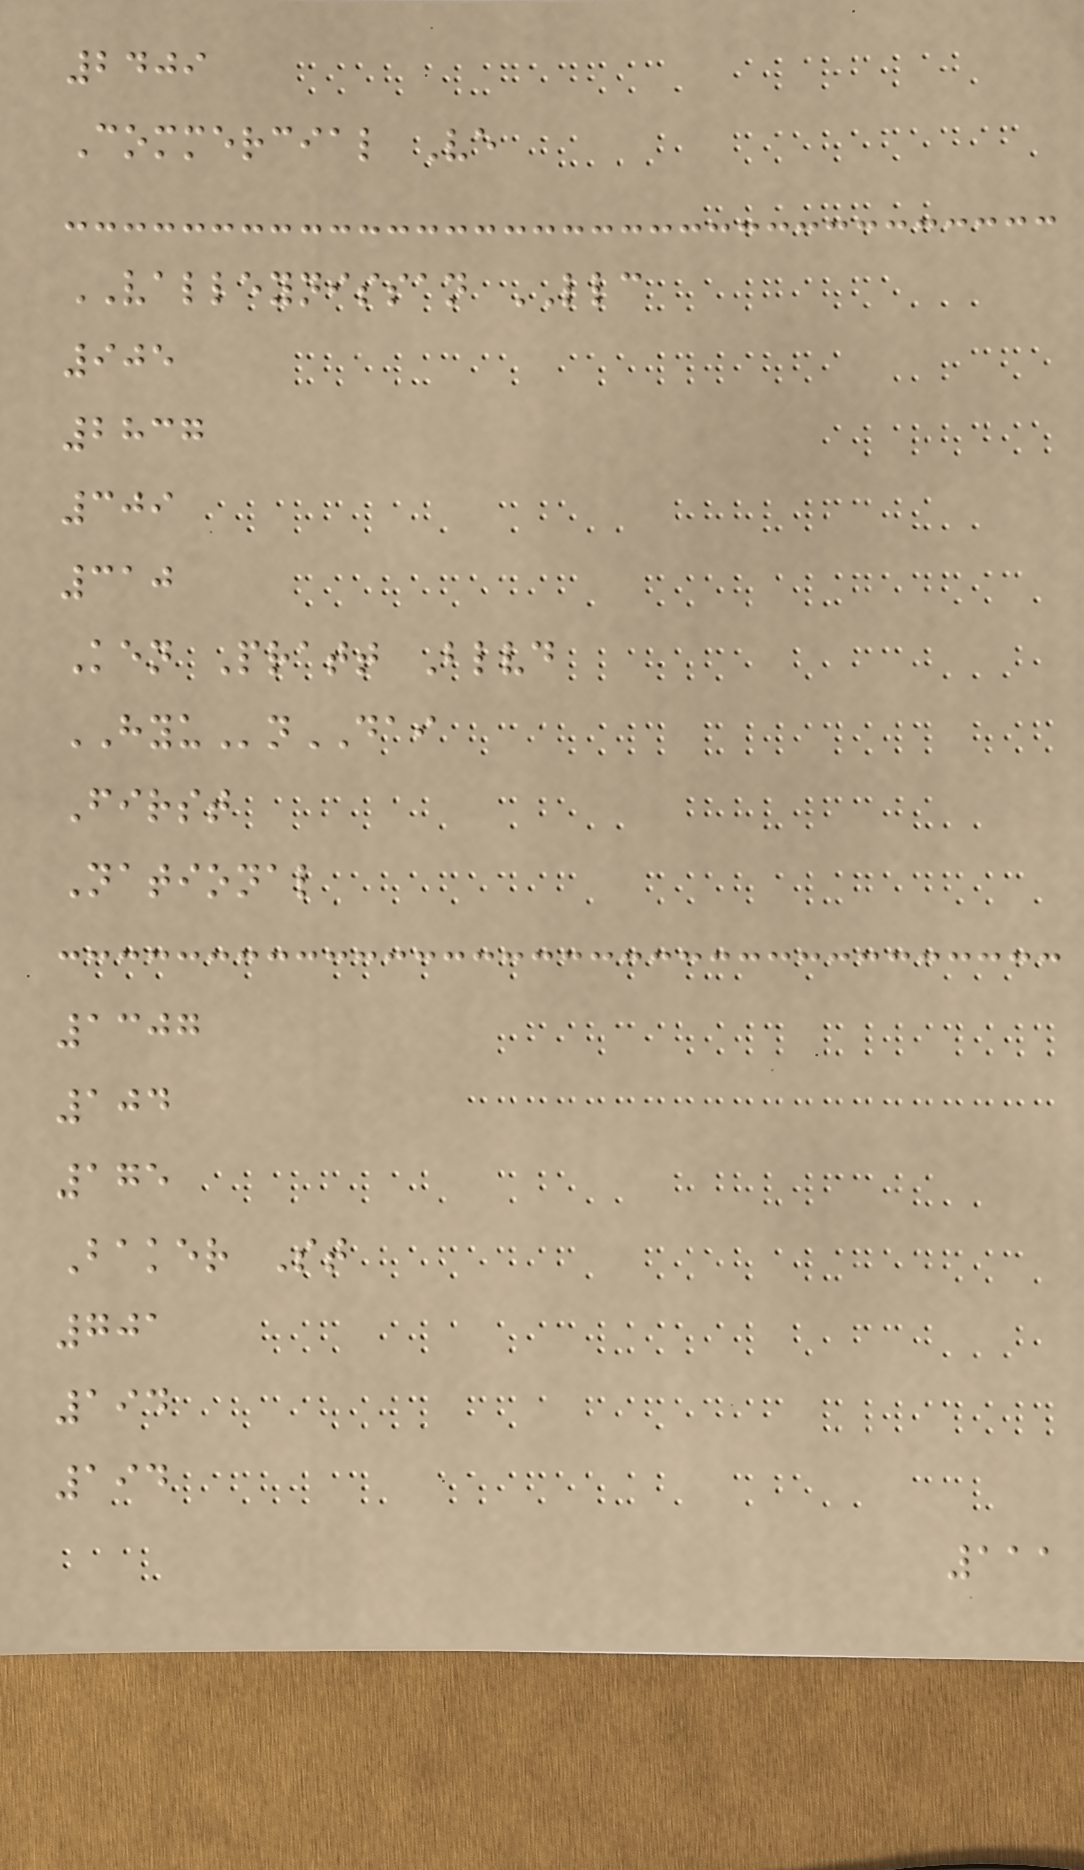2409
Commercial Ve
VALLEYNISSAN LLC
905
2837
309
310
Ken Pratt Blvd
HYUnDAI
First
National
1307
104
175
Baker St
701
194
194
111
